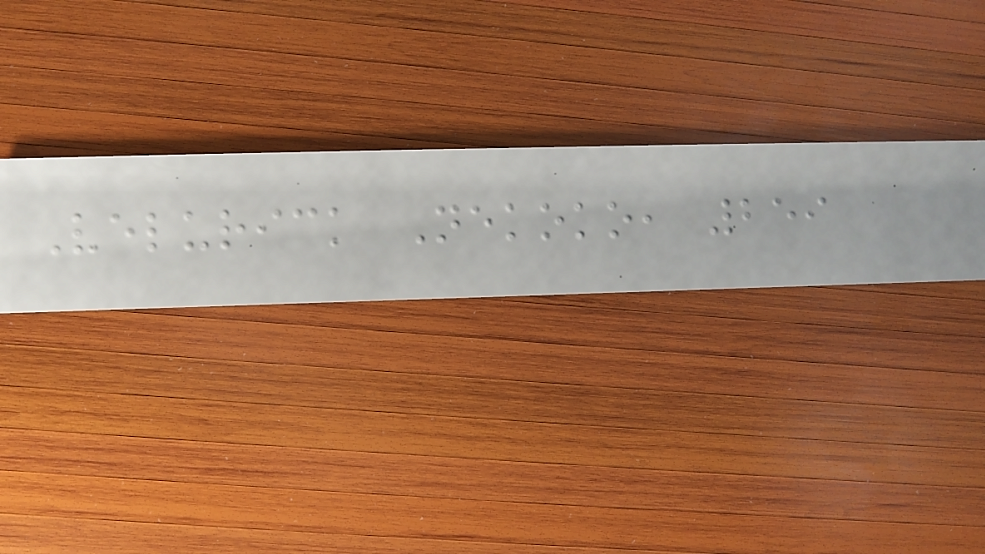Velurick Nekoko, 259
